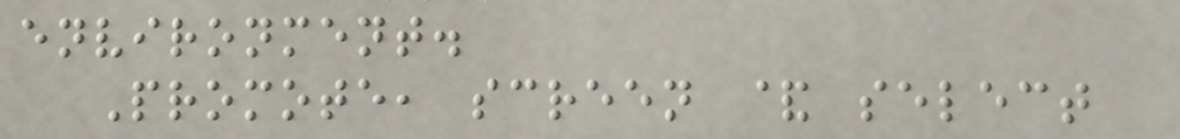environment.
Promote, screen & select
